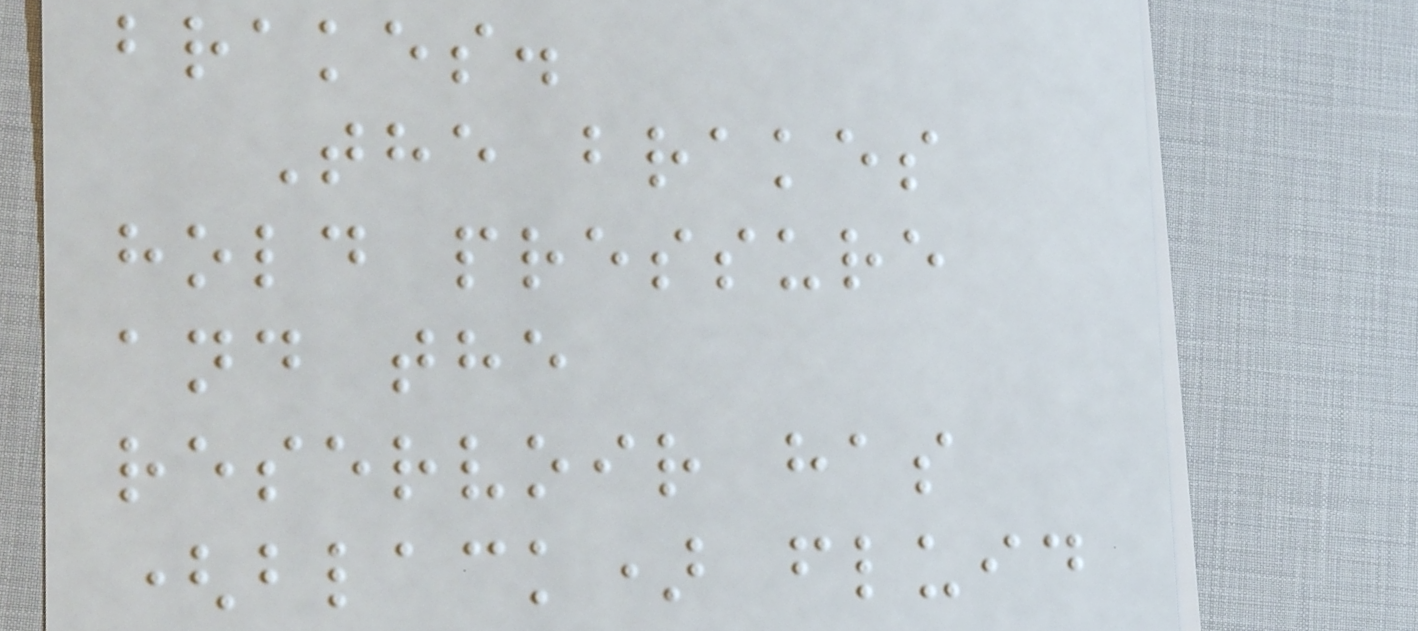brakes.
The brakes
hold pressure
and the
reservoir has
(black) fluid
